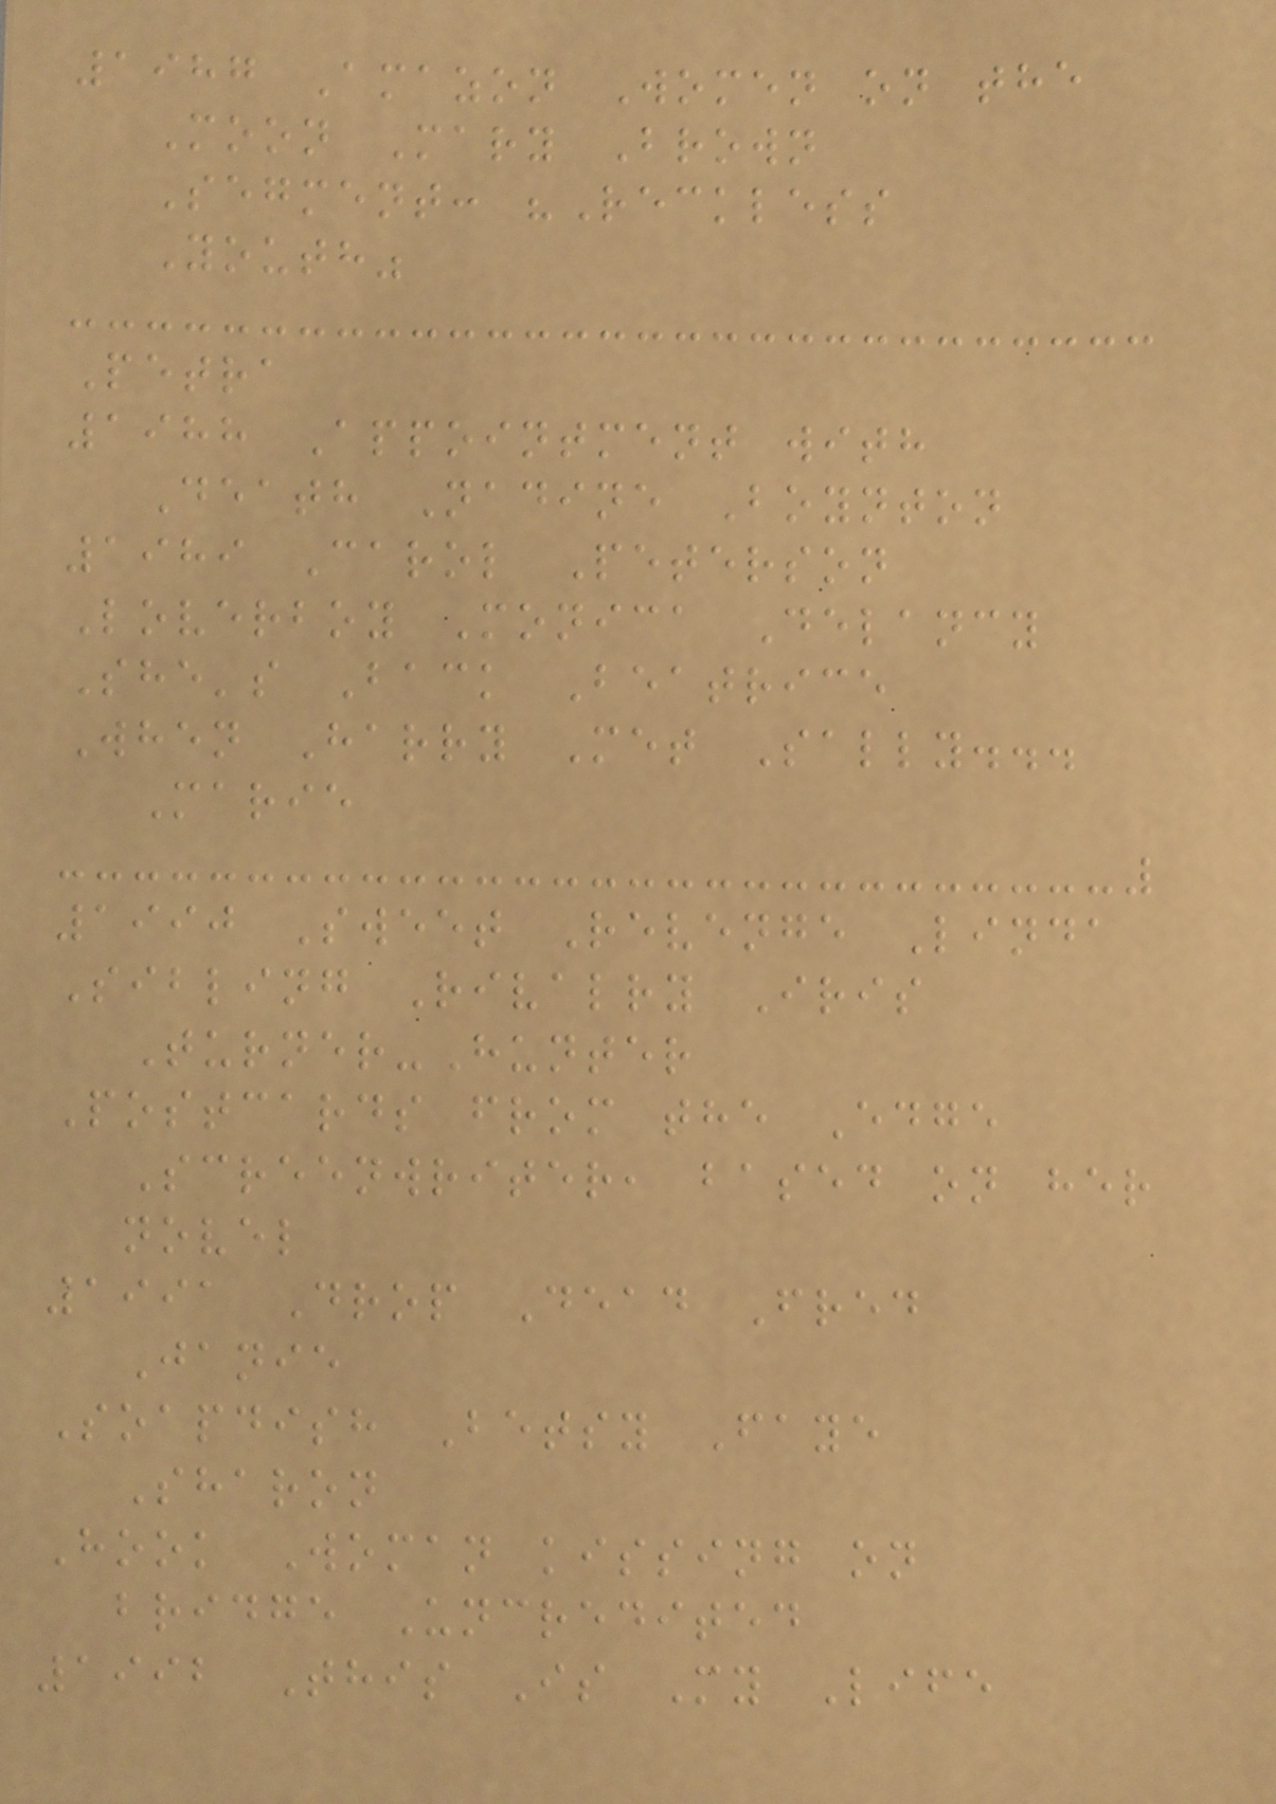1987 Amazon Women on the
Moon Mary Brown
Segment: "Reckless
Youth"
Petra
1988 Appointment with
Death Nadine Boynton
1989 Carol Peterson
Loverboy Monica Delancy
She's Back Beatrice
When Harry Met Sally...
Marie
1990 Sweet Revenge Linda
Sibling Rivalry Iris
Turner-Hunter
Postcards from the Edge
Screenwriter, based on her
novel
1991 Drop Dead Fred
Janie
Soapdish Betsy Faye
Sharon
Hook Woman kissing on
bridge Uncredited
1992 This Is My Life
